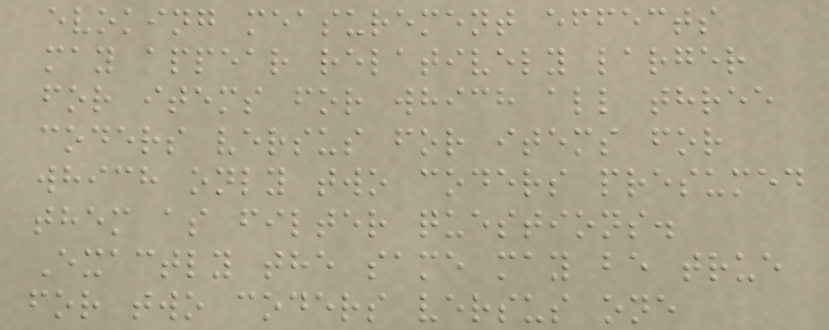evoking measurement effects
may appear relatively larger
for items for which all three
coders versus for items for
which only two coders presumed
them as filter questions.
Exactly the same may be true
for two coders versus one
